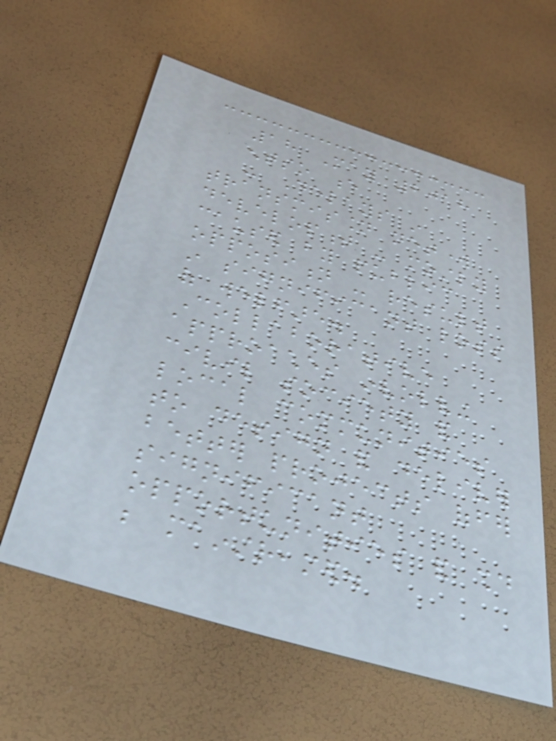18 May 2018
entso e
- Delays in
transmission network
development - mostly
caused by public
opposition - result
in significant loss
of welfare.
Collaborative
approaches involving
civil society and
local communities
to design and deliver
better projects offer
significant
opportunities and should
be mainstreamed.
